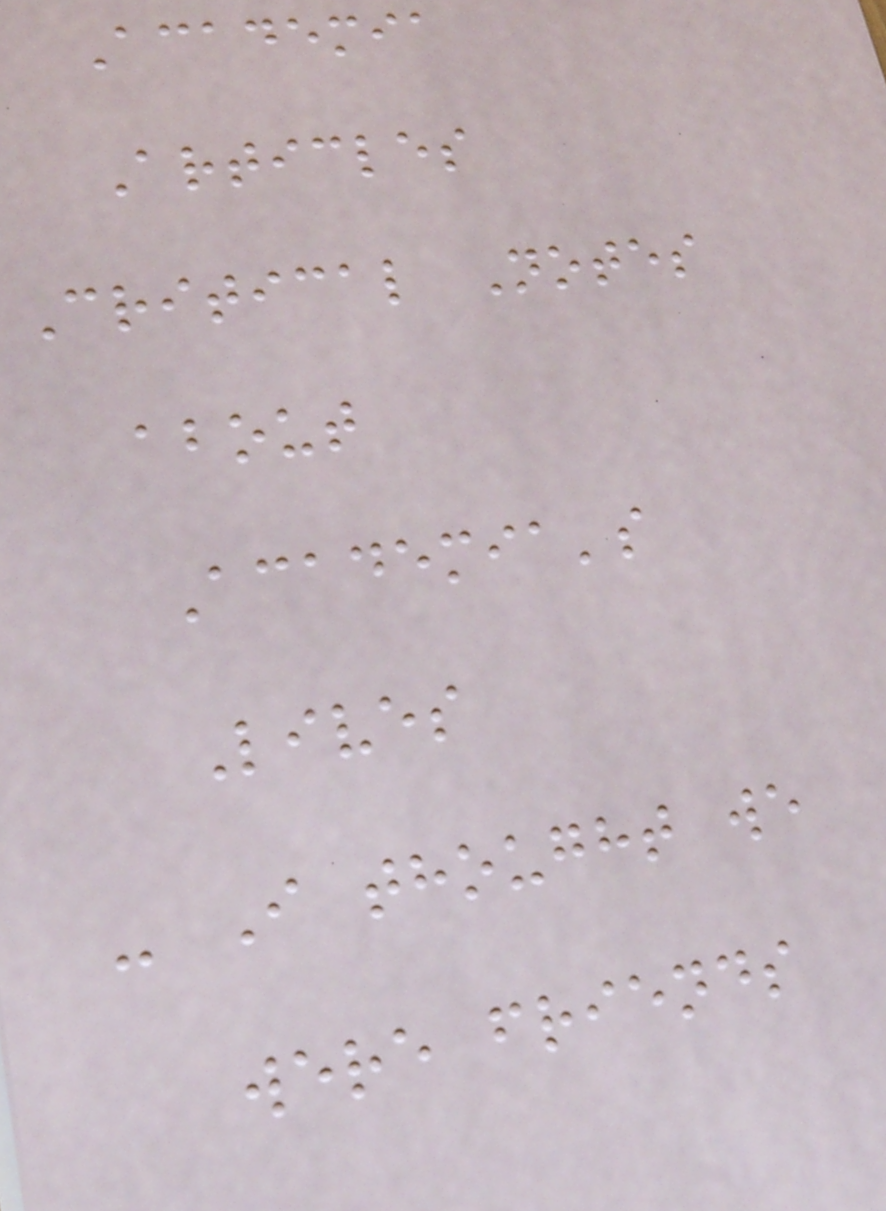Academia
Articles
Critical Notes
about
Academia's
Lives
- I thought we
were friends
